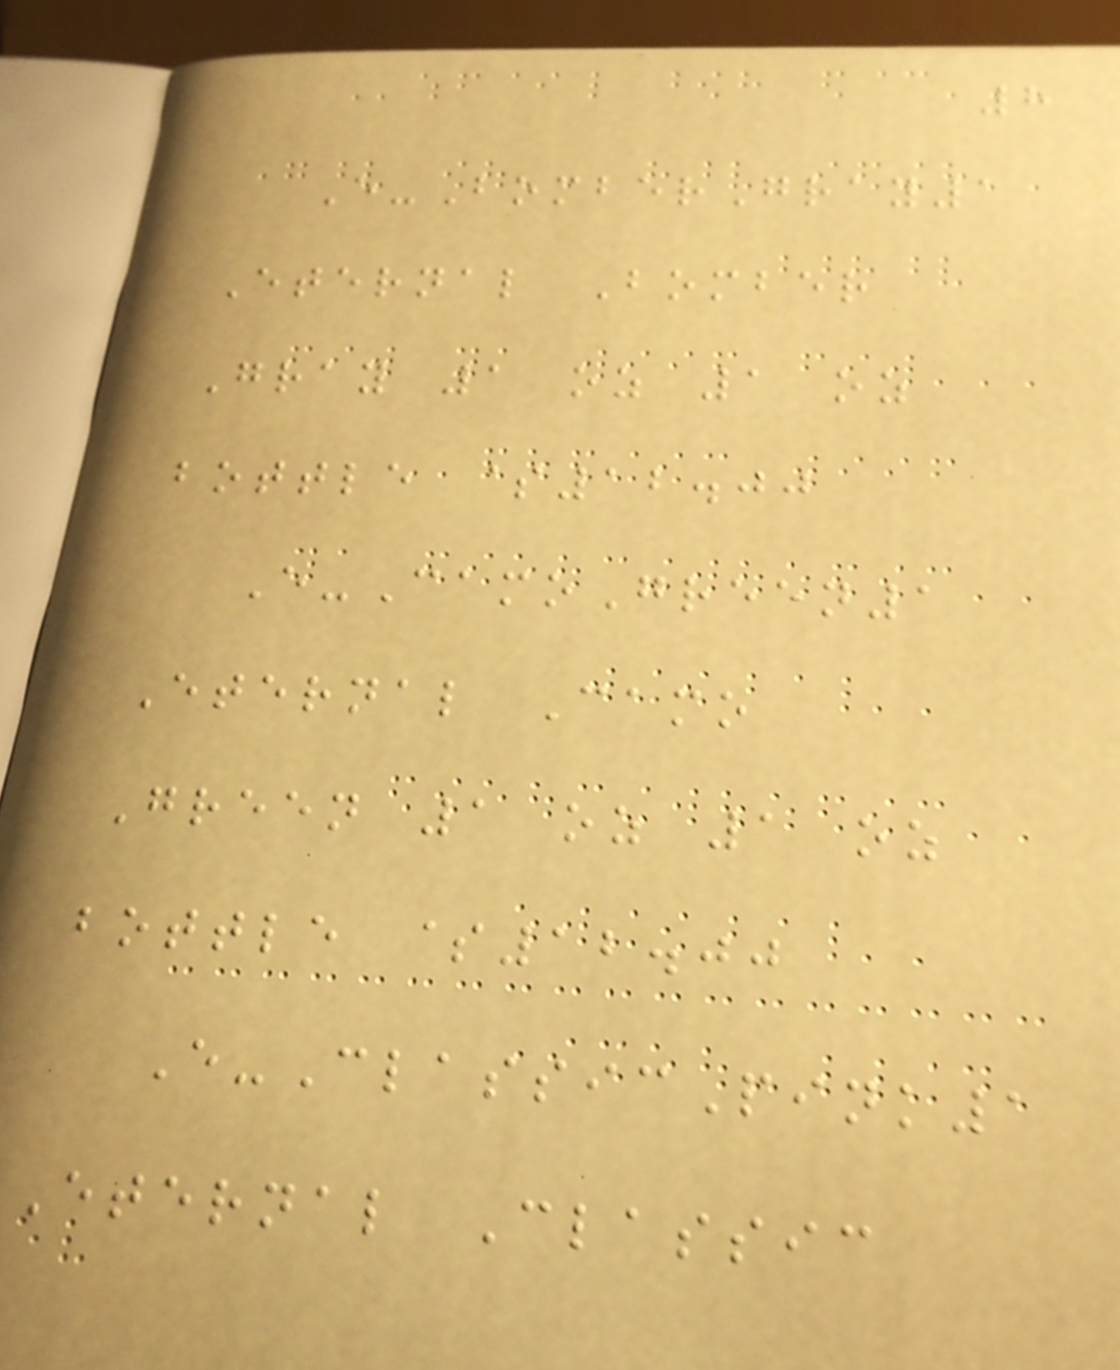8
E-BomberGray1
Eternal Bomber
Gray 1 oz 1 oz
bottle $12.00
E-CamoGreen1
Eternal Camo
Green 1 oz 1 oz
bottle $12.00
E-ClassicPink1
Eternal Classic
